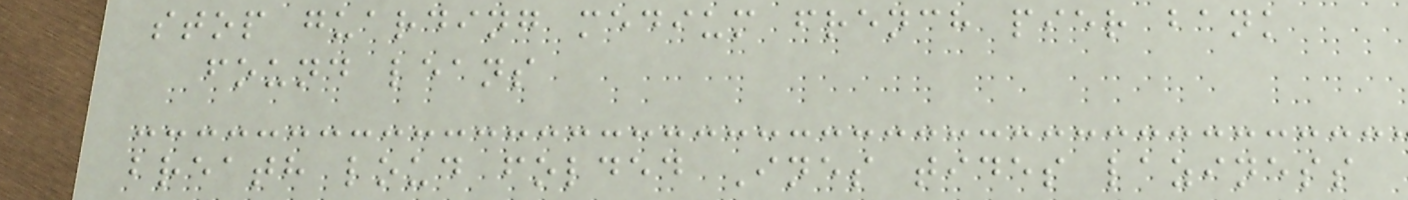stop guarding medium french pier bank
found leans
breath loud folded Ines tides laziness
